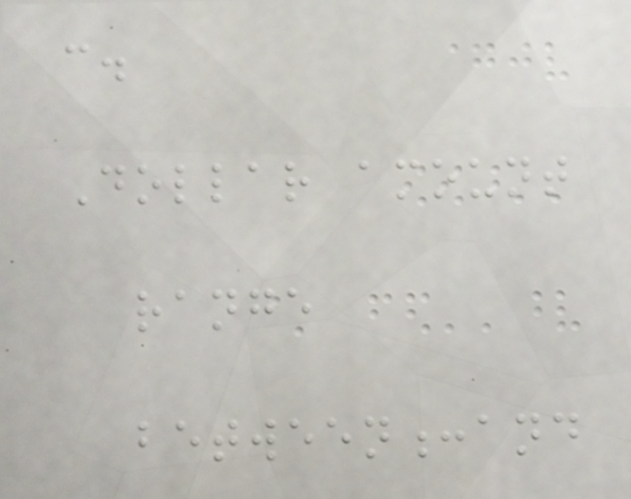c.
Dollar amount
range
between:and
